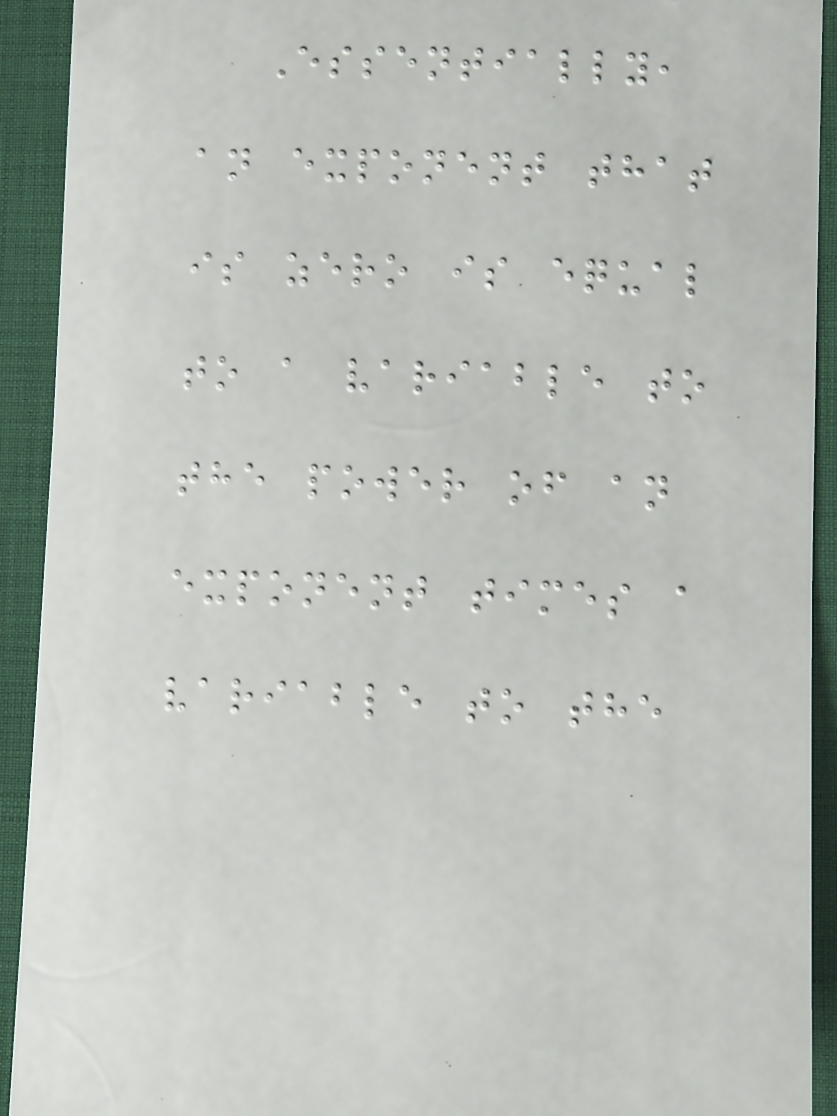Essentially,
an exponent that
is zero is equal
to a variable to
the power of an
exponent times a
variable to the
